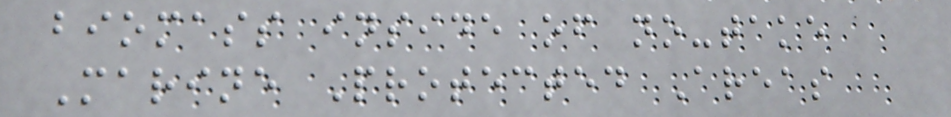biomass inside of no-take
Marine Protected Areas
